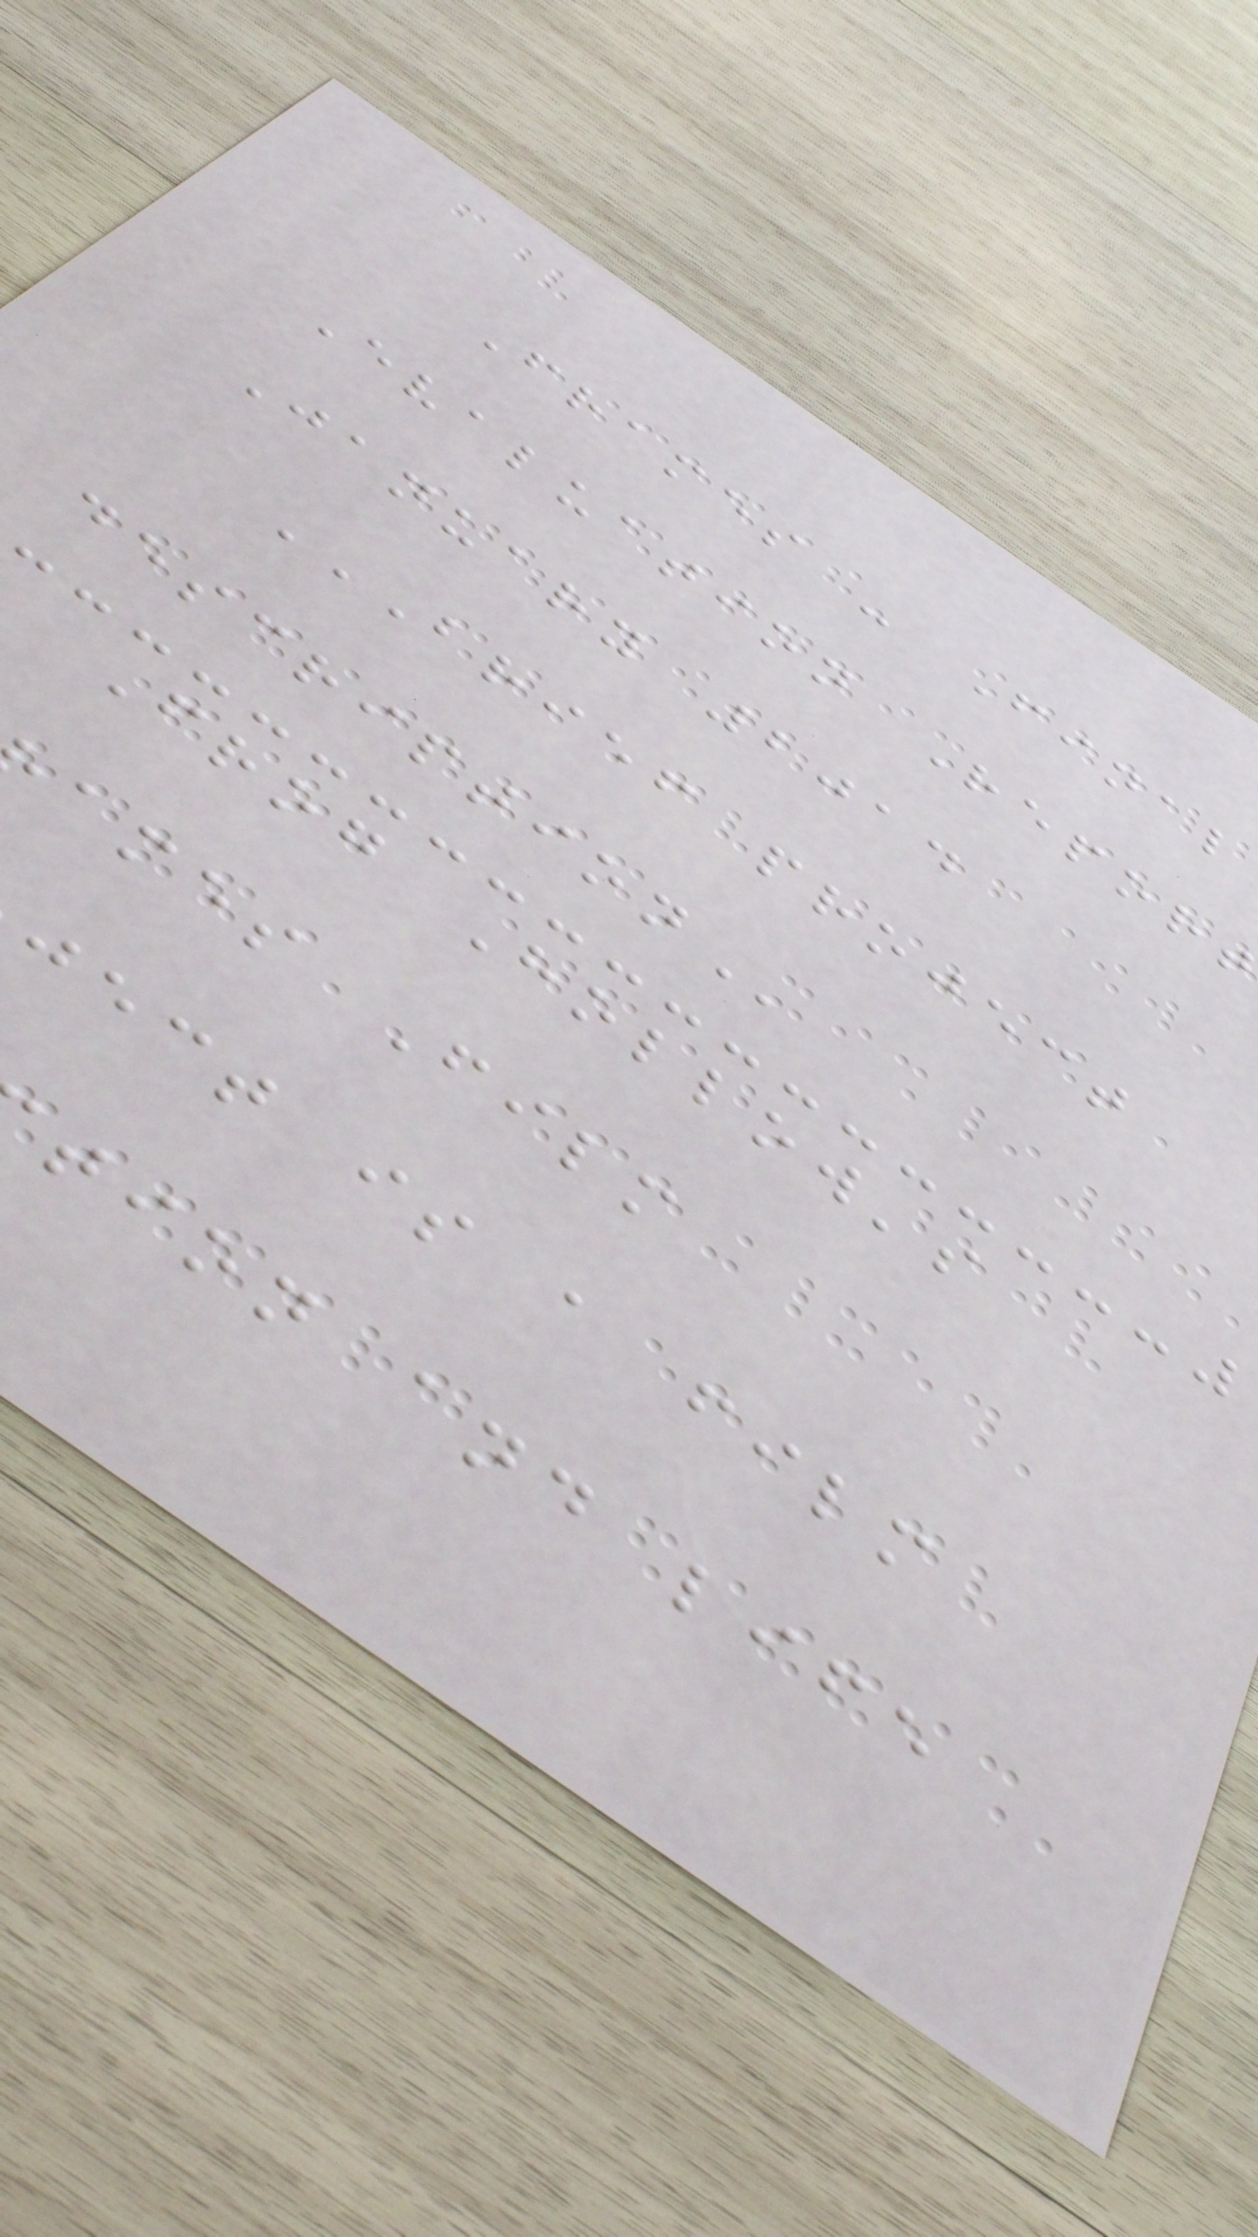Frames - Final
Evaluation Report
January 2014
BRIEF PROJECT
Frog Hollow's
ames Film
ject is a film
tion and life
